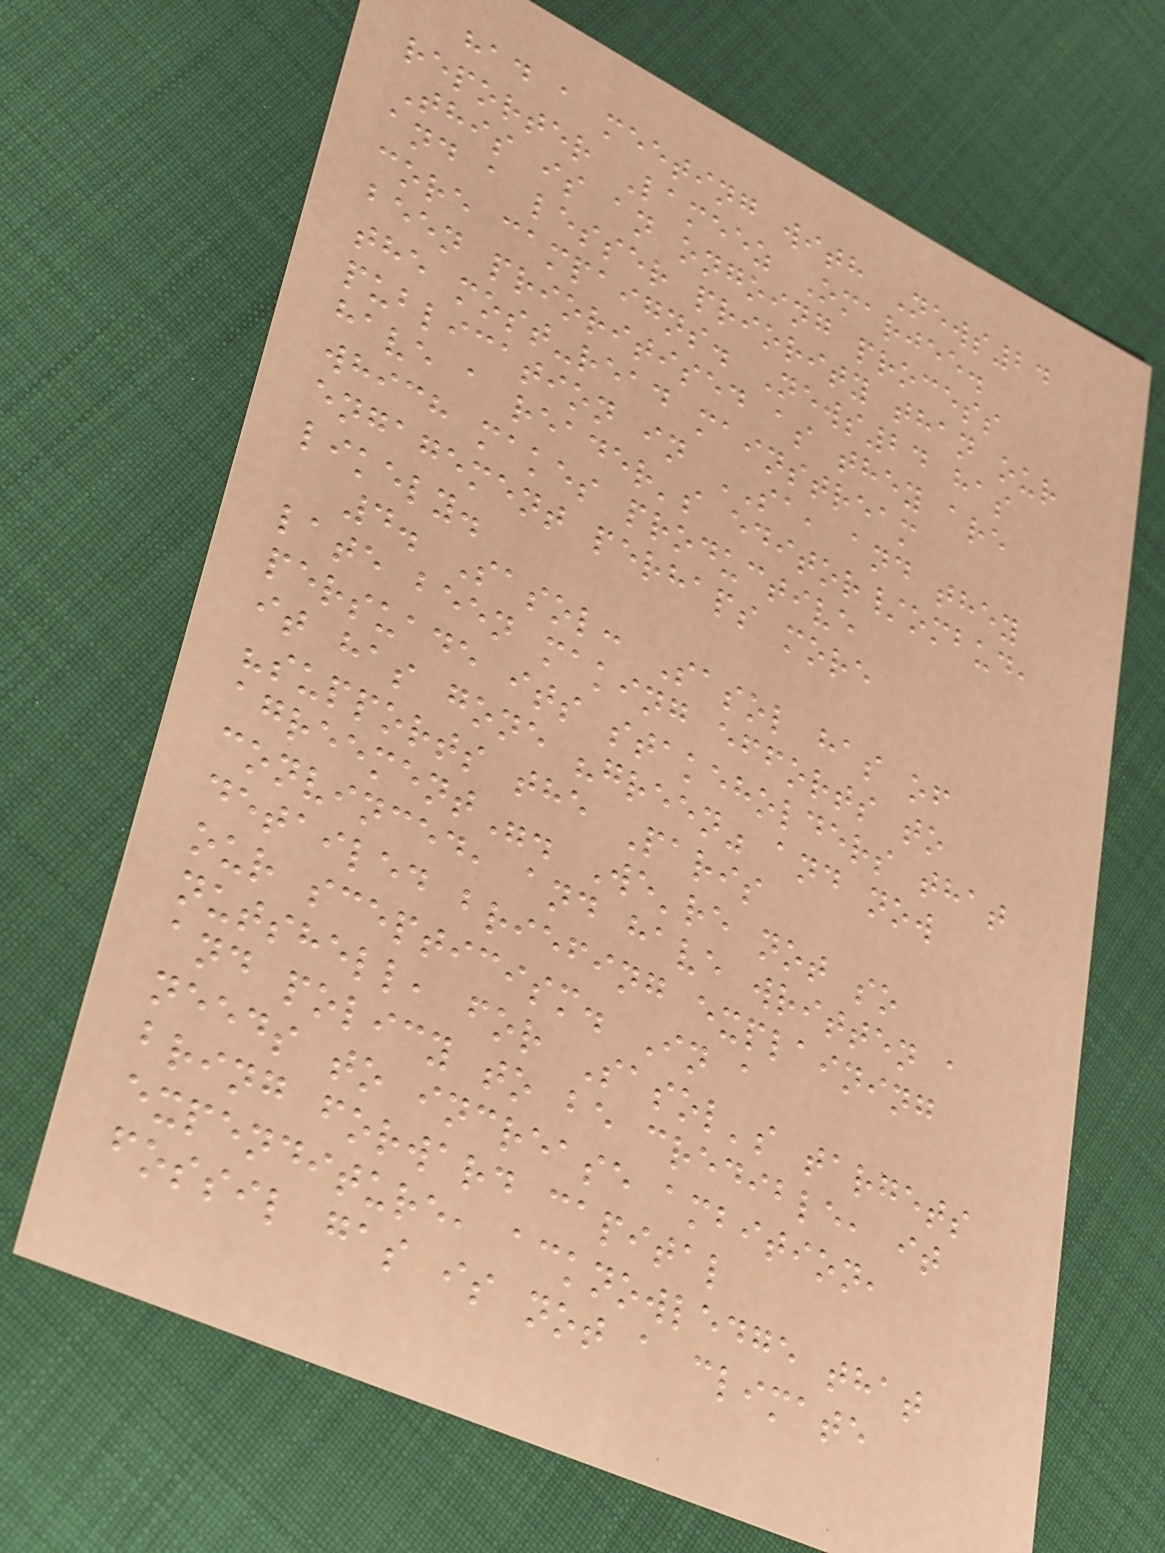had a meeting with News24
reporter Lameez Omarjee.
This is an ongoing process
and a lesser priority than our
core campaigns. News24 has
been prioritised as they are
the most-read mainstream
publication in SA, and they
have a reader's editor/ombud,
which makes productive
engagement perhaps more
likely.
4. Sasol: Sasol has of
late been making efforts to
persuade its stakeholders that
it has gone "green" and now
"supports the Paris
agreement". We're not so
convinced, and have written a
detailed briefing explaining
our scepticism. In a
nutshell, for Sasol's targets
and policy to be credible, it
needs to increase ambition,
bring forward capital
expenditure, acknowledge that
fossil gas is not a climate
